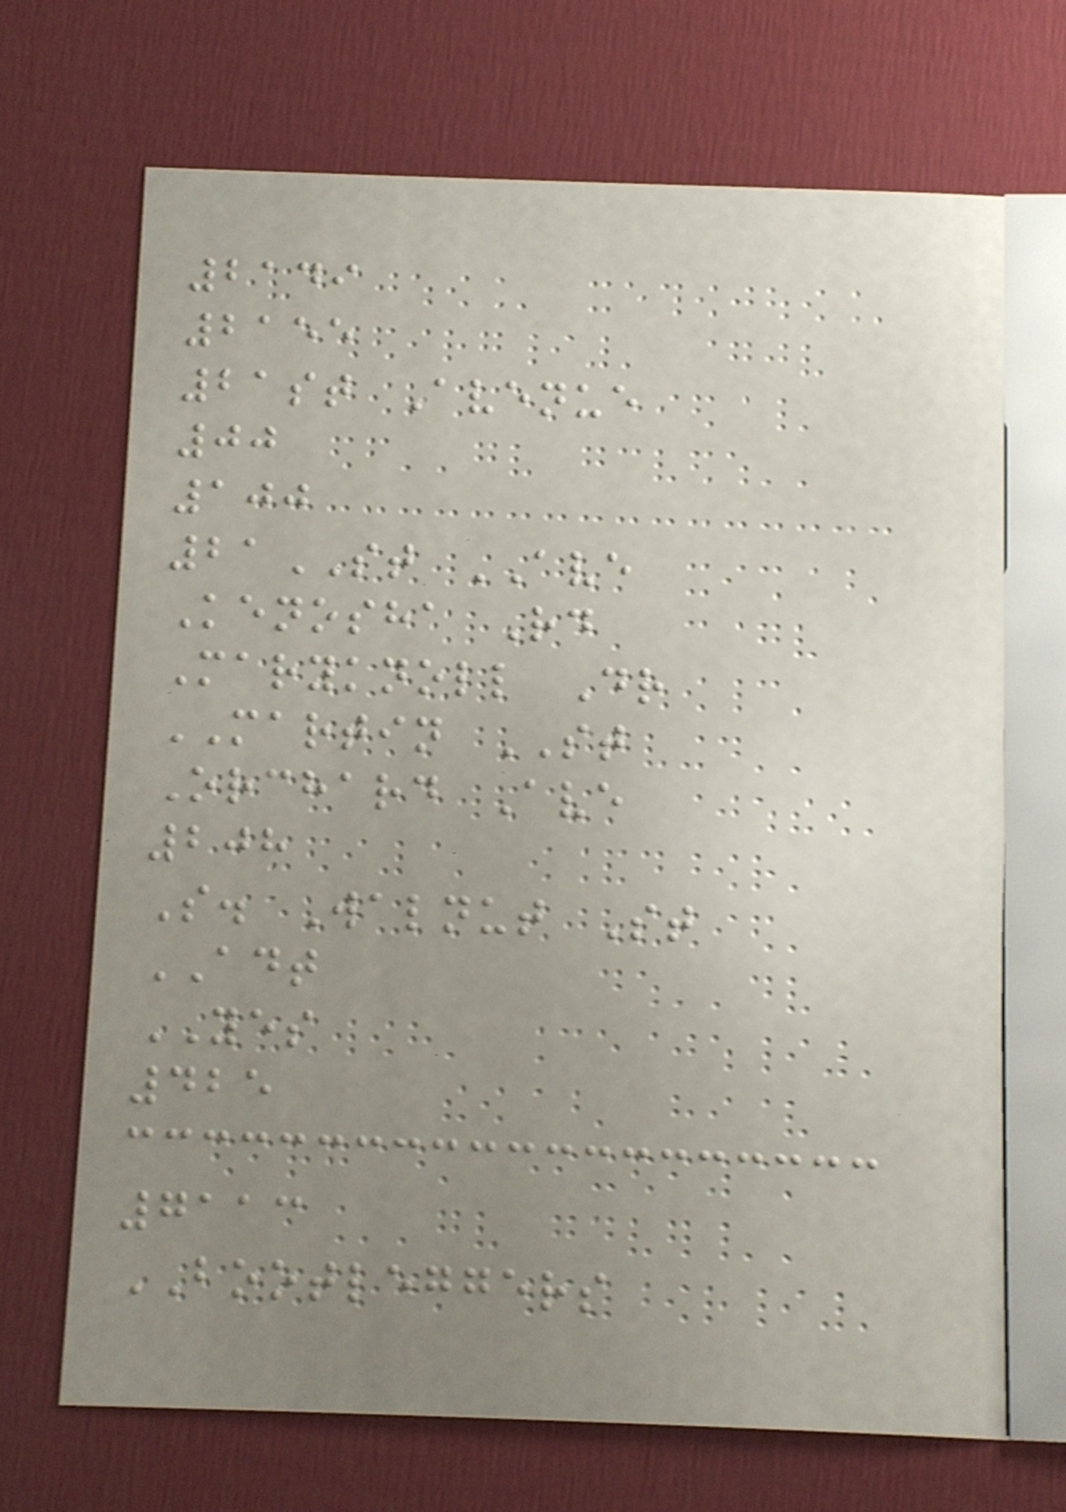2149
2155
21st Avenue
00
100
21ST AVE
Kenosha Rd
Maryknoll Dr
MARTIN ST
Orchard Ave
208
S. Walnut St
ADT
YES
425
7113
BOOTLEGGERS
